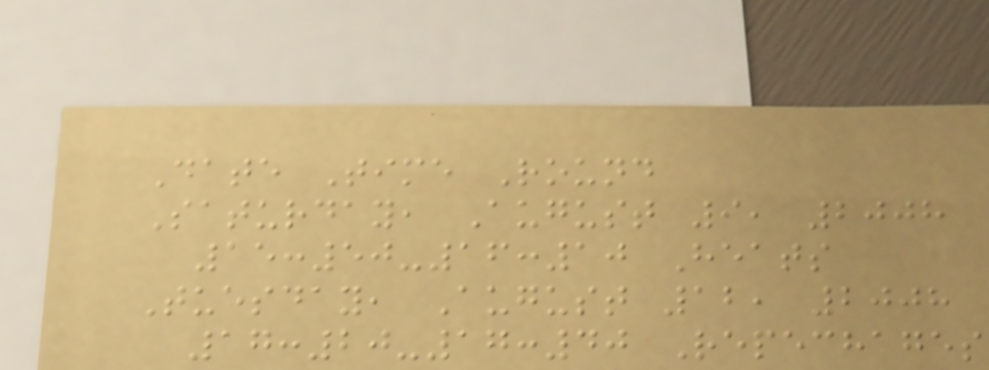Date Time Round
Saturday, August 9, 2008
15:50-16:10 Heats
Tuesday, August 12, 2008
17:20-17:40 Repechages
